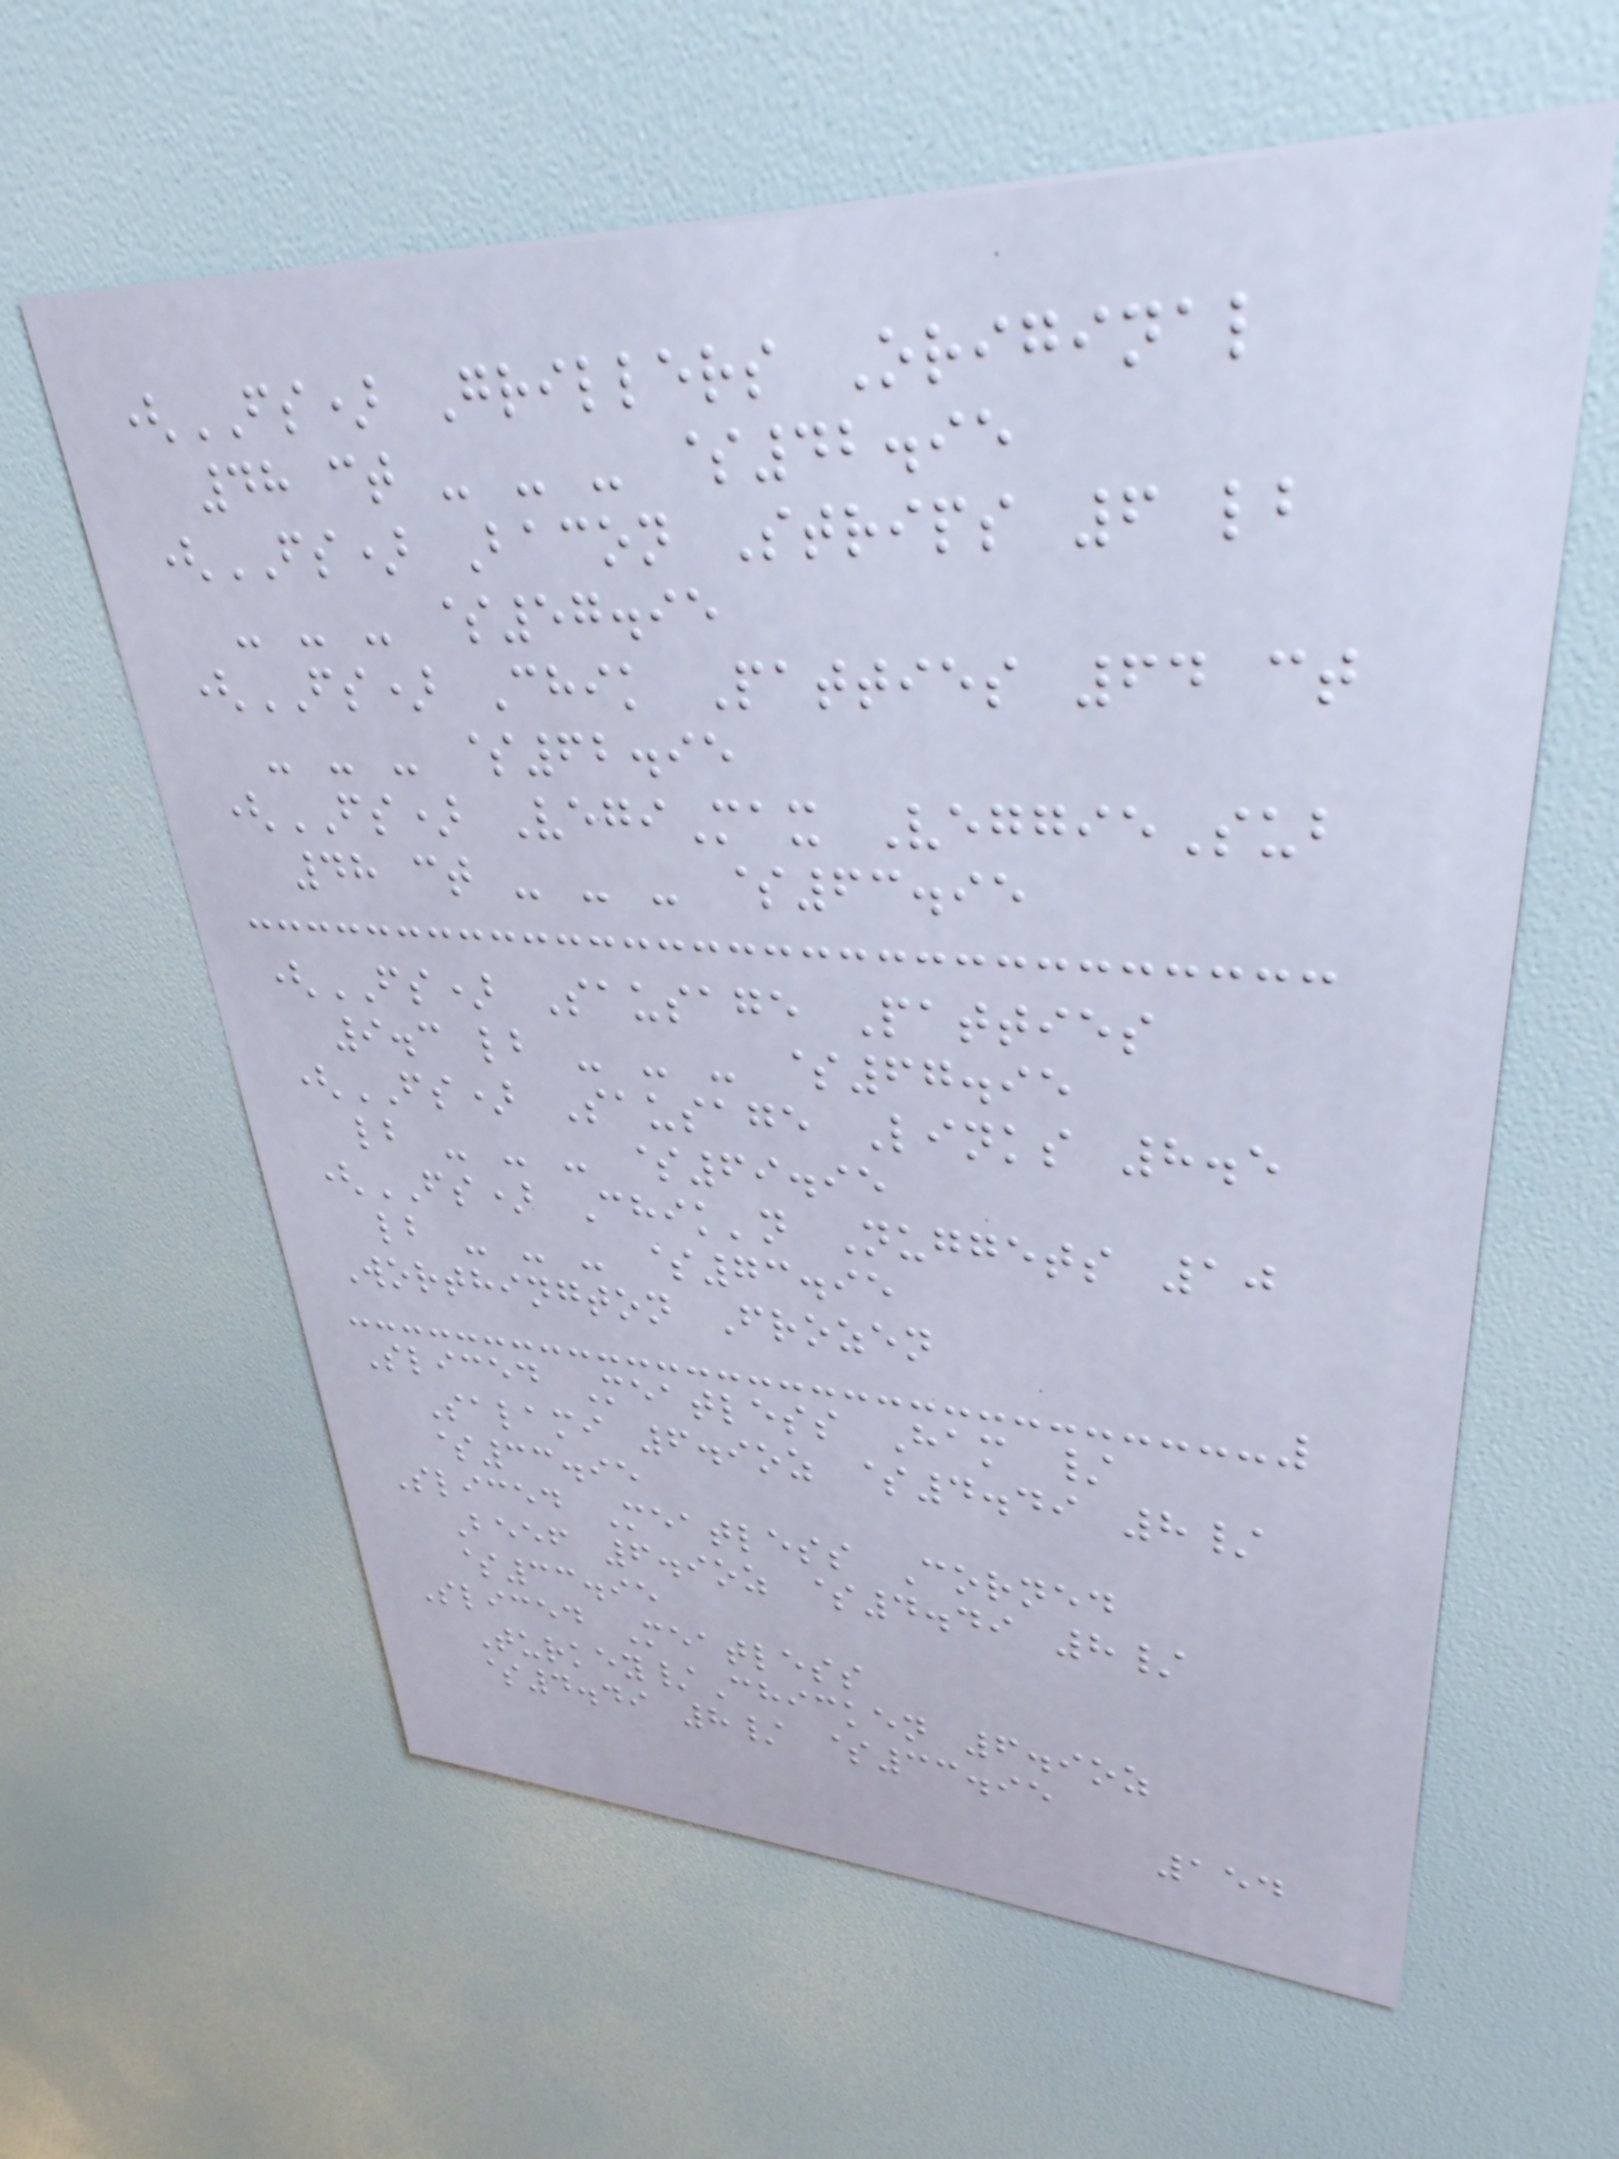(FS) Grillers Original
48 ct - - - $42.95
(FS) Bacon Strips 6 lb
- - - $57.95
(FS) Chik Patties 64 ct
- - - $62.95
(FS) VegiMax VeggieSub
48 ct - - - $63.95
(FS) Sausage Patties
9.3 lb - - - $67.95
(FS) Sausage Links 8.5
lb - - - $69.95
(FS) Chik'n Nuggets 10
lb - - - $73.95
Worthington Frozen
Sliced Meatless Ham /
Salami 6.9oz $4.49 8/
$33.95
Sliced Meatless Corned
Beef 6.9oz $4.49 8/
$33.95
Sliced Meatless
Turkey/Chicken 6.9oz
$4.49 8/ $33.95
154
